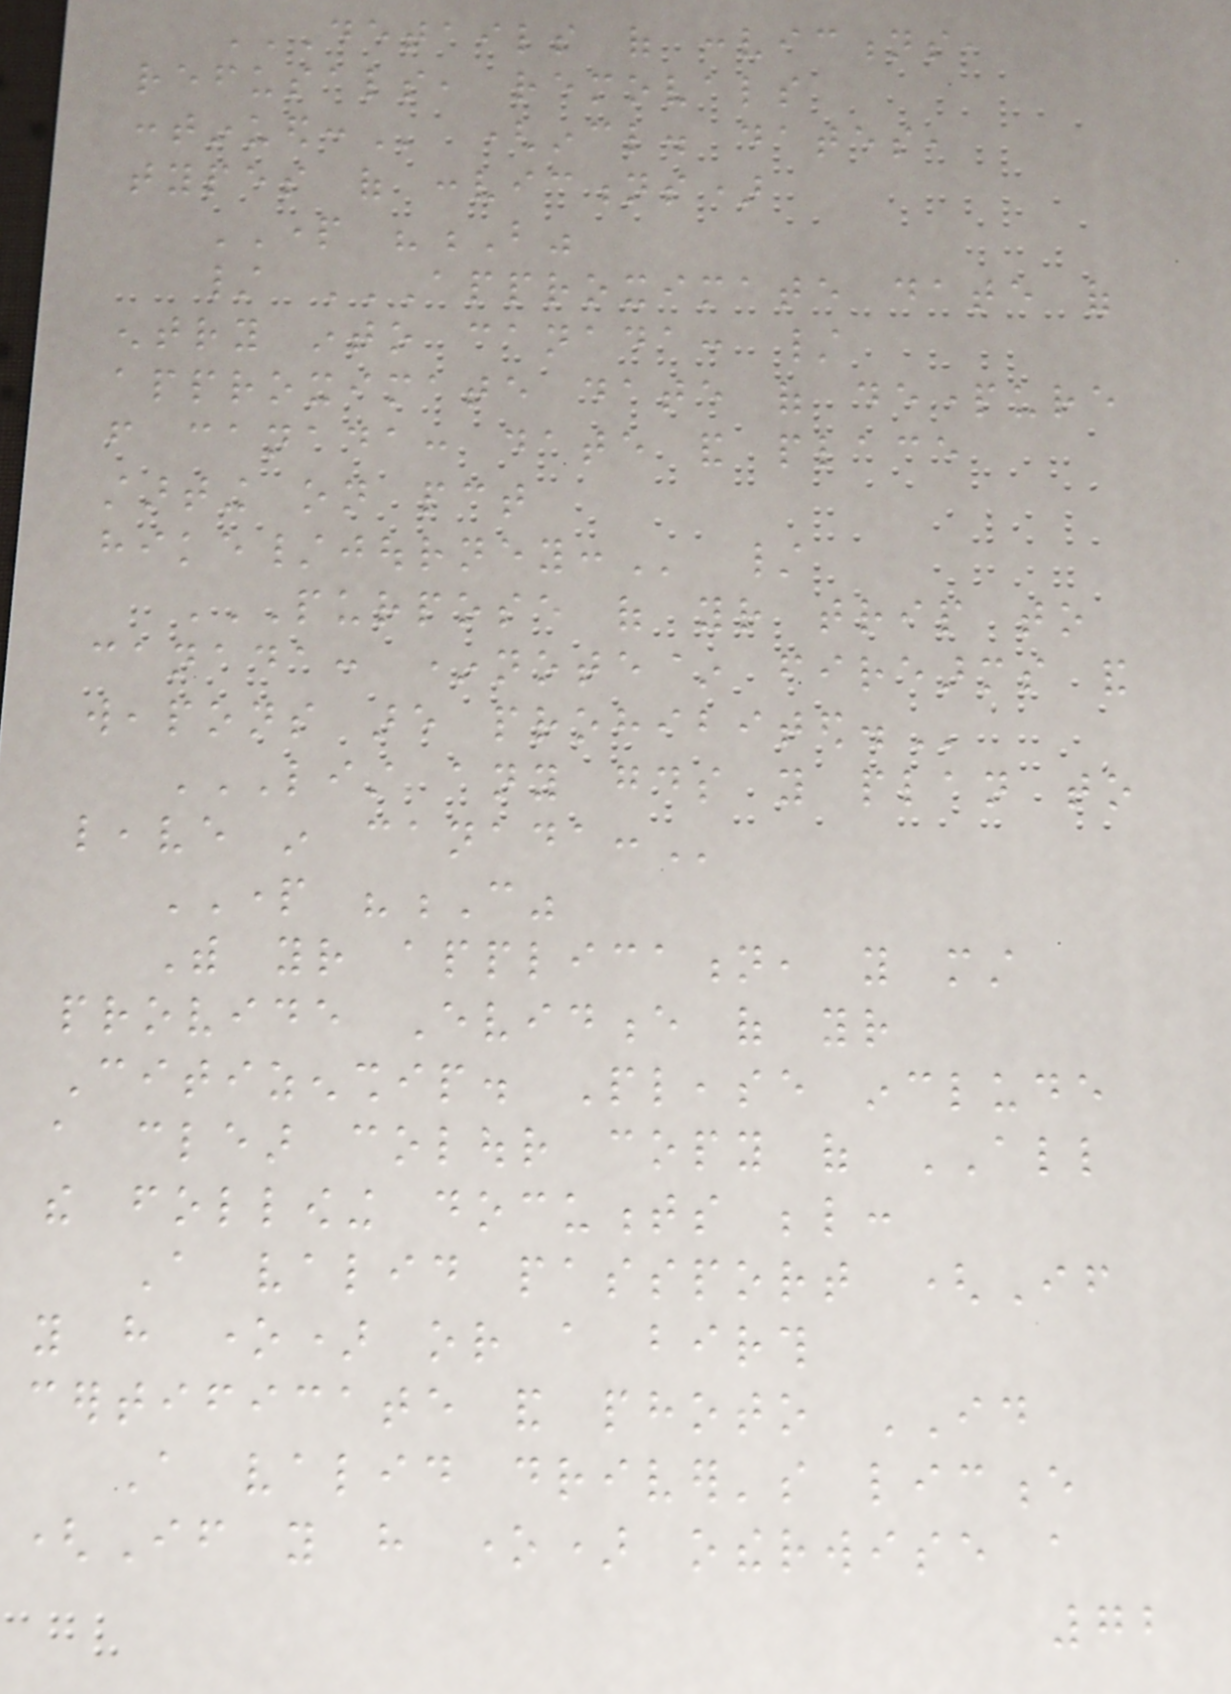DETAILS OF CONVICTIONS,
REFUSALS, REMOVALS
CONTINUED: (incl. dates,
types of convictions)
PART "B"
/ APPROXIMATE DATE OF
ENTRY INTO CANADA: /
APPROXIMATE DATE OF DEPARTURE
FROM CANADA: DATE AND PLACE
STARTING ON PCT
HIKE/JOURNEY: /
PURPOSE OF YOUR TRIP TO
CANADA: *NOTE~ FIREARMS AND
WEAPONS ARE PROHIBITED.
LIST ANY GOODS YOU PLAN TO
LEAVE IN CANADA:
PART "C"
With your application, you must
provide Evidence of your
Citizenship. Please include
a clear colour copy of ALL
the following documents below:
A valid passport (If
you have one) or a birth
certificate and photo ID
A valid driver's licence
(If you have one) otherwise a
72
